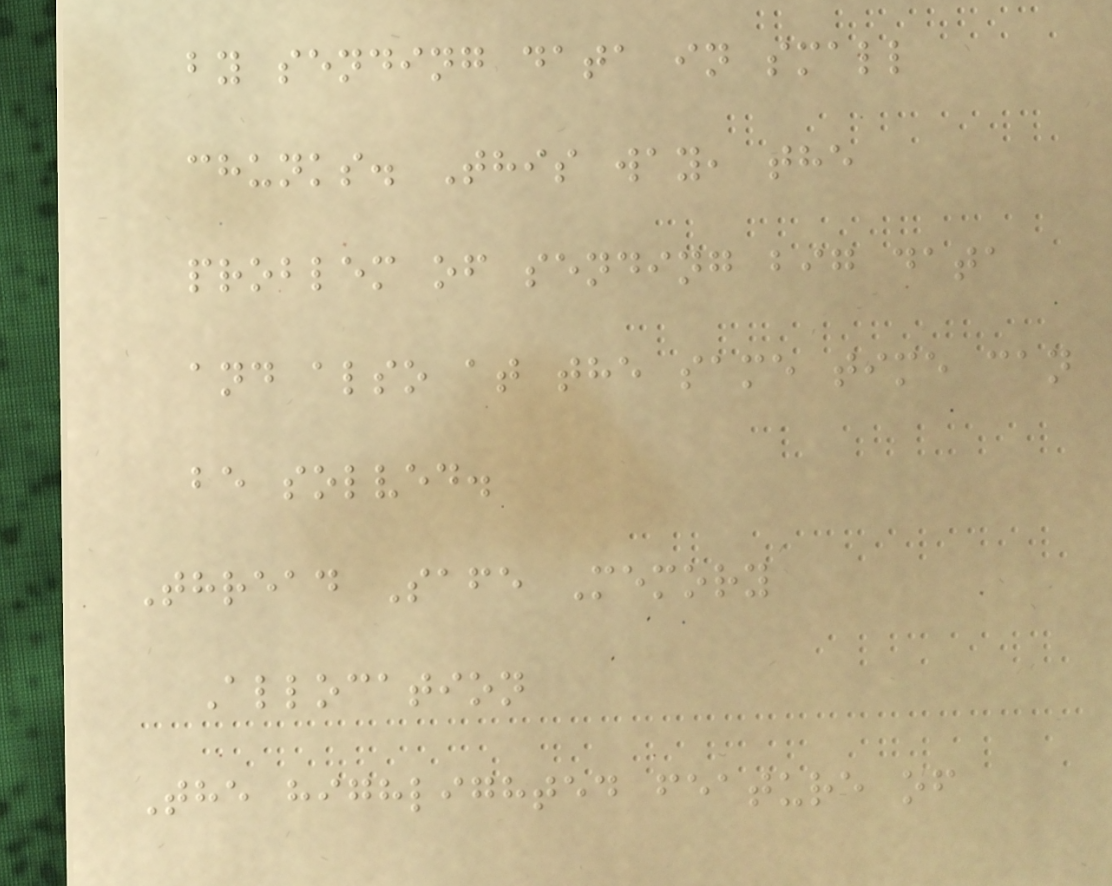by sending data in small
chunks. This way, the
problem of sending big data
and also at the same time can
be solved.
Thread Safe Memory
Allocation
The highlighted feature of
